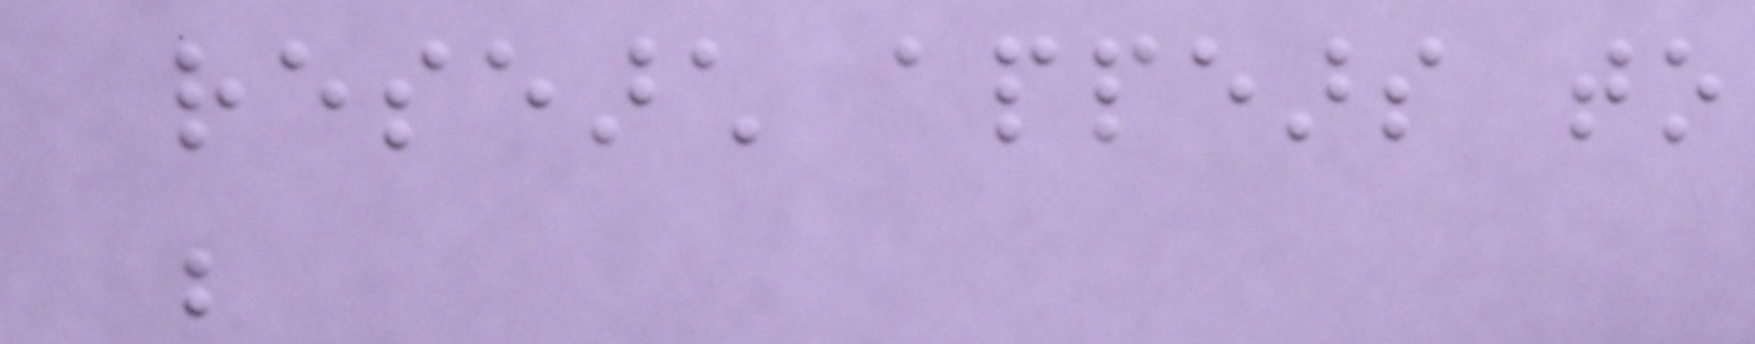research appears to
be
